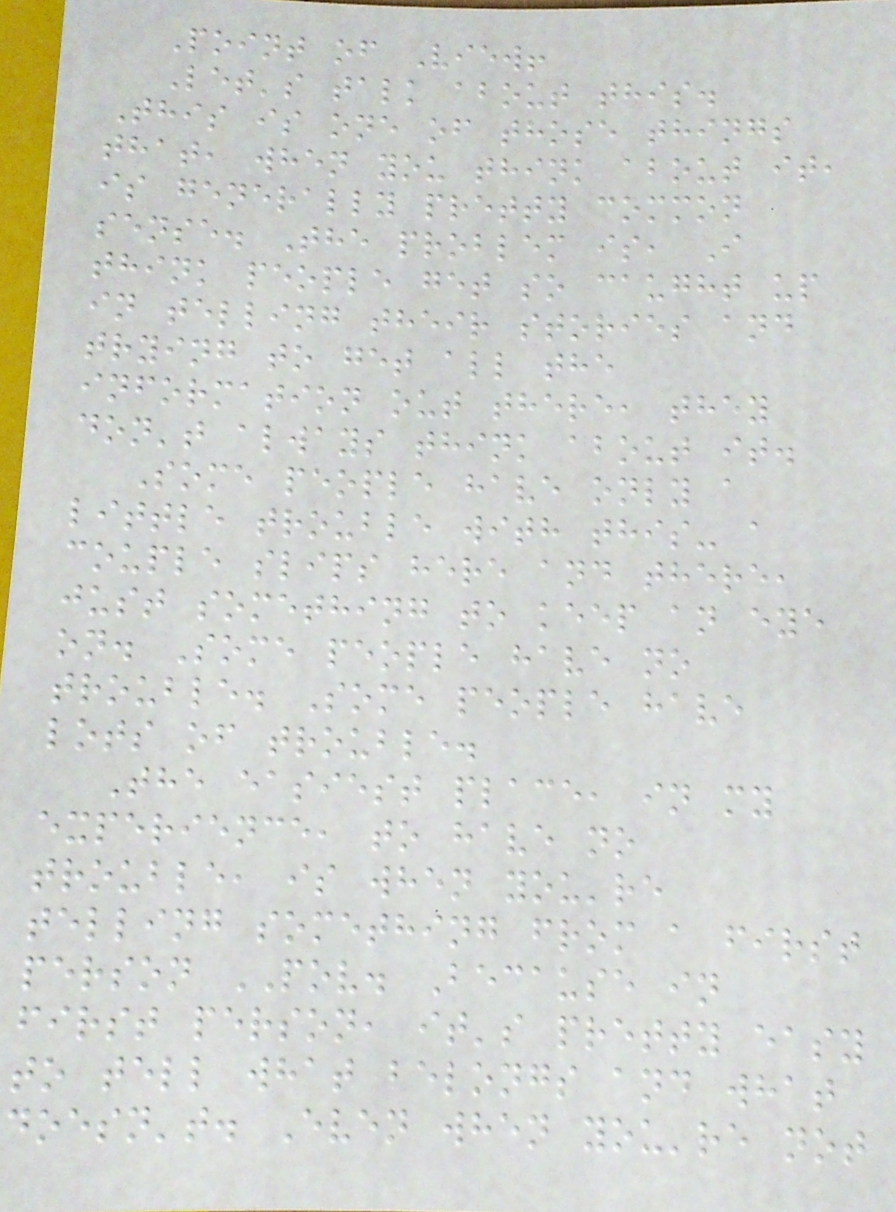Point of View!
Let's talk about this.
This is one of those things
that, when you think about it,
is generally pretty common
sense. The problem is, I
think people get so caught up
in telling their stories and
trying to get all the
information out there, they
don't always think about it.
Some people have only a
little trouble with this- a
couple slips here and there,
just something to keep an eye
on. Some people have no
trouble. Some people have
lots of trouble.
The easiest place, in my
experience, to have no
trouble, is when you're
telling something from a first
person POV. Because in
first person, it's pretty easy
to tell what belongs and what
doesn't. Even when you're not
